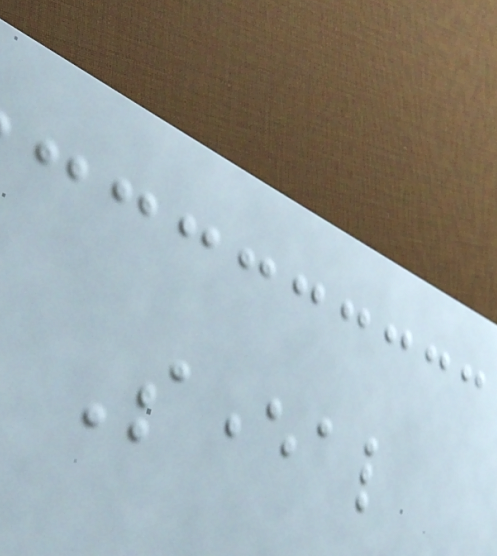Several
